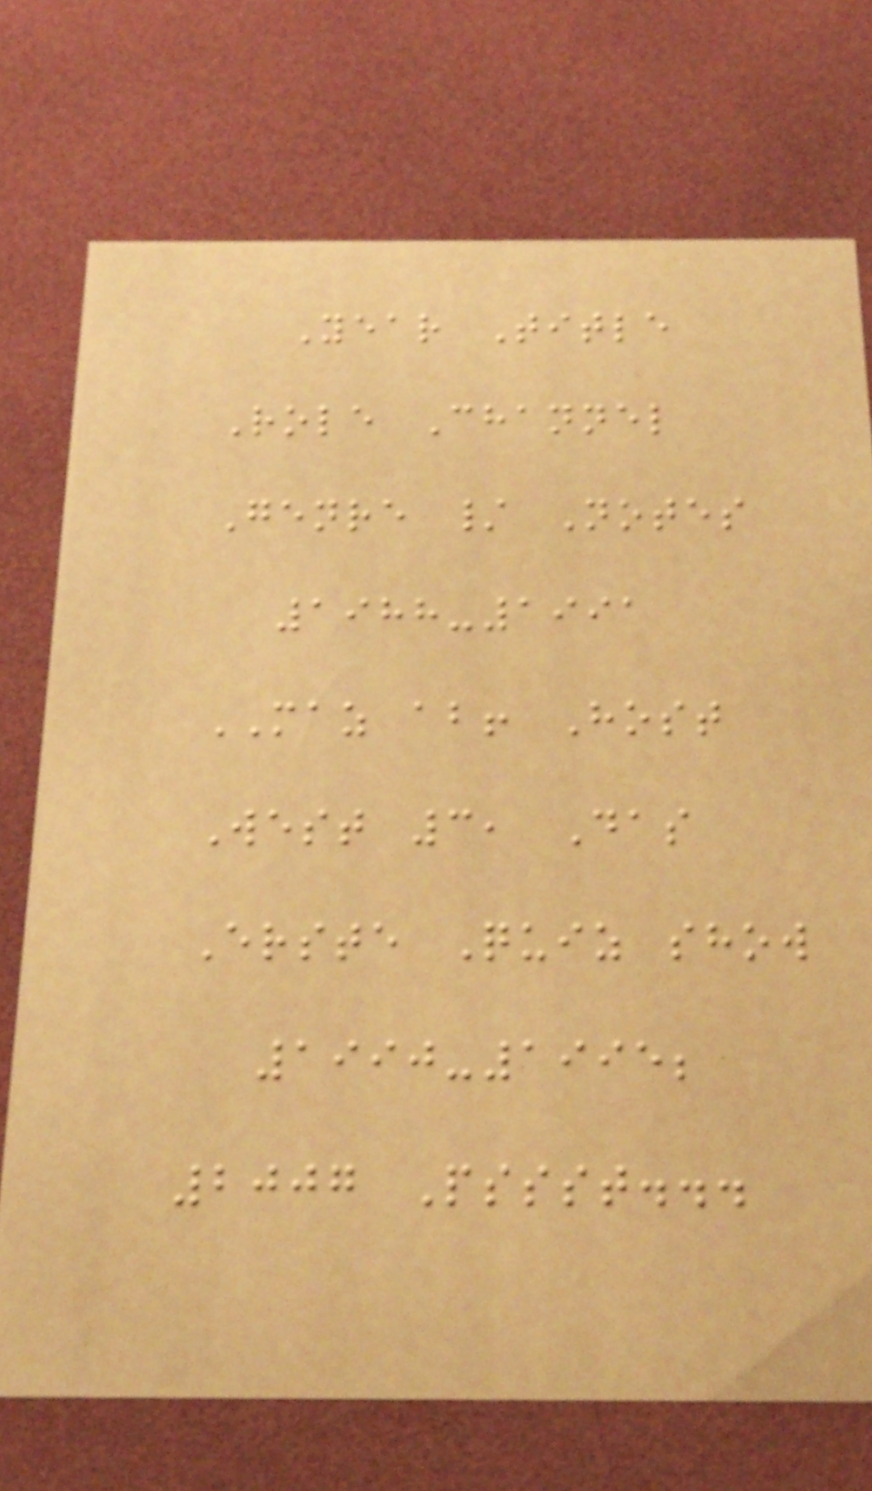Year Title
Role Channel
Genre / Notes
1988-1991
MAZ ab! Host
West 3, Das
Erste Quiz show
1990-1995;
2007 Pssst...
